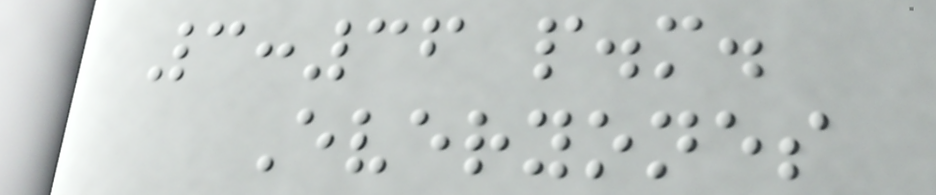3:36 p.m.
Everyones
